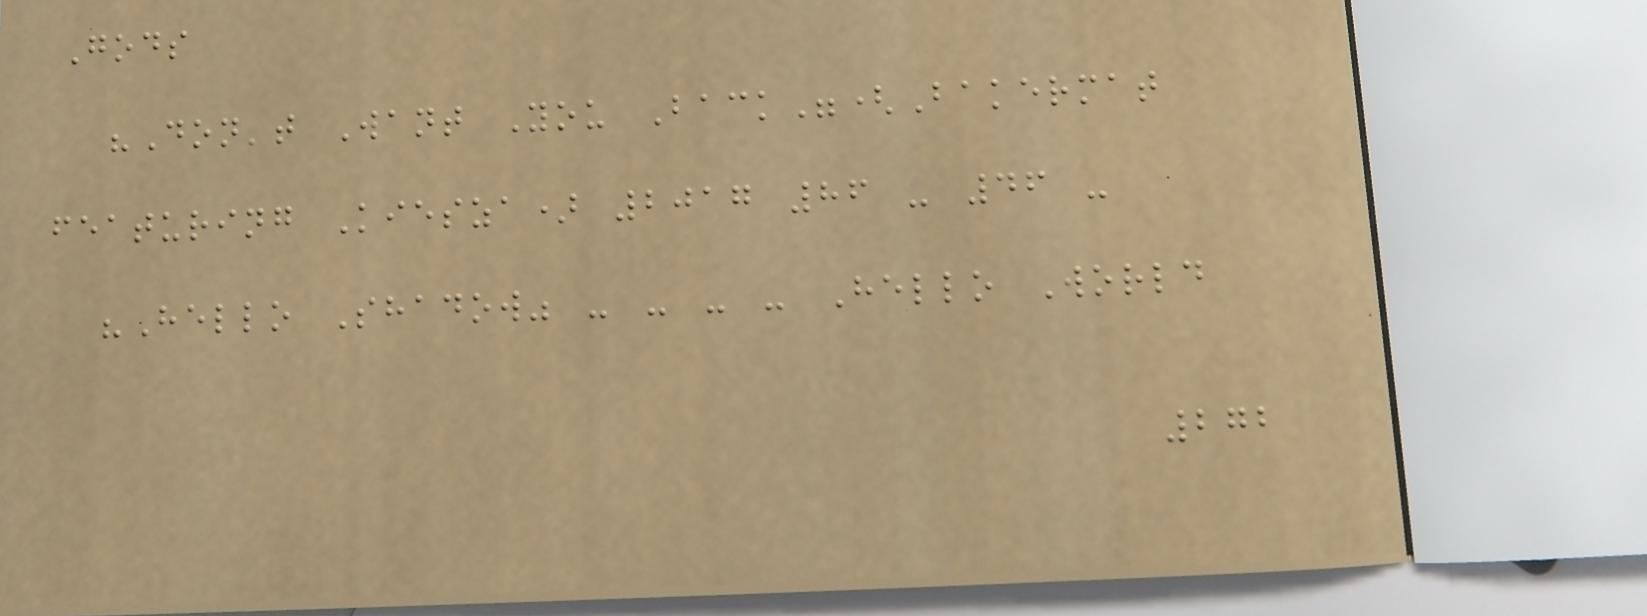Gods
"Don't Want You Back"(Bakermat
featuring Kiesza) 2017 86 - 46 -
"Hello Shadow" - - - - Hello World
272
